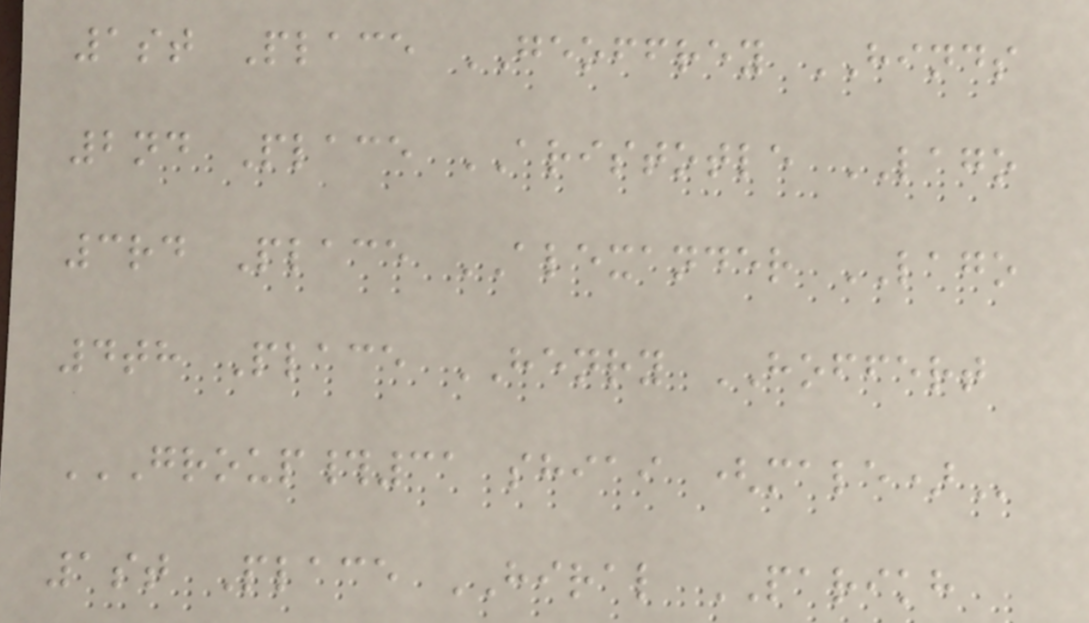1st Place GEOFFREY HINDS
2nd Place ARISTOTLE LAGO
3rd Place ALEXANDER LAGO
4th Place HENRY HOFFERT
GROUP#31 SHIAI (MALE)
1st Place HIRAL PARIKH
